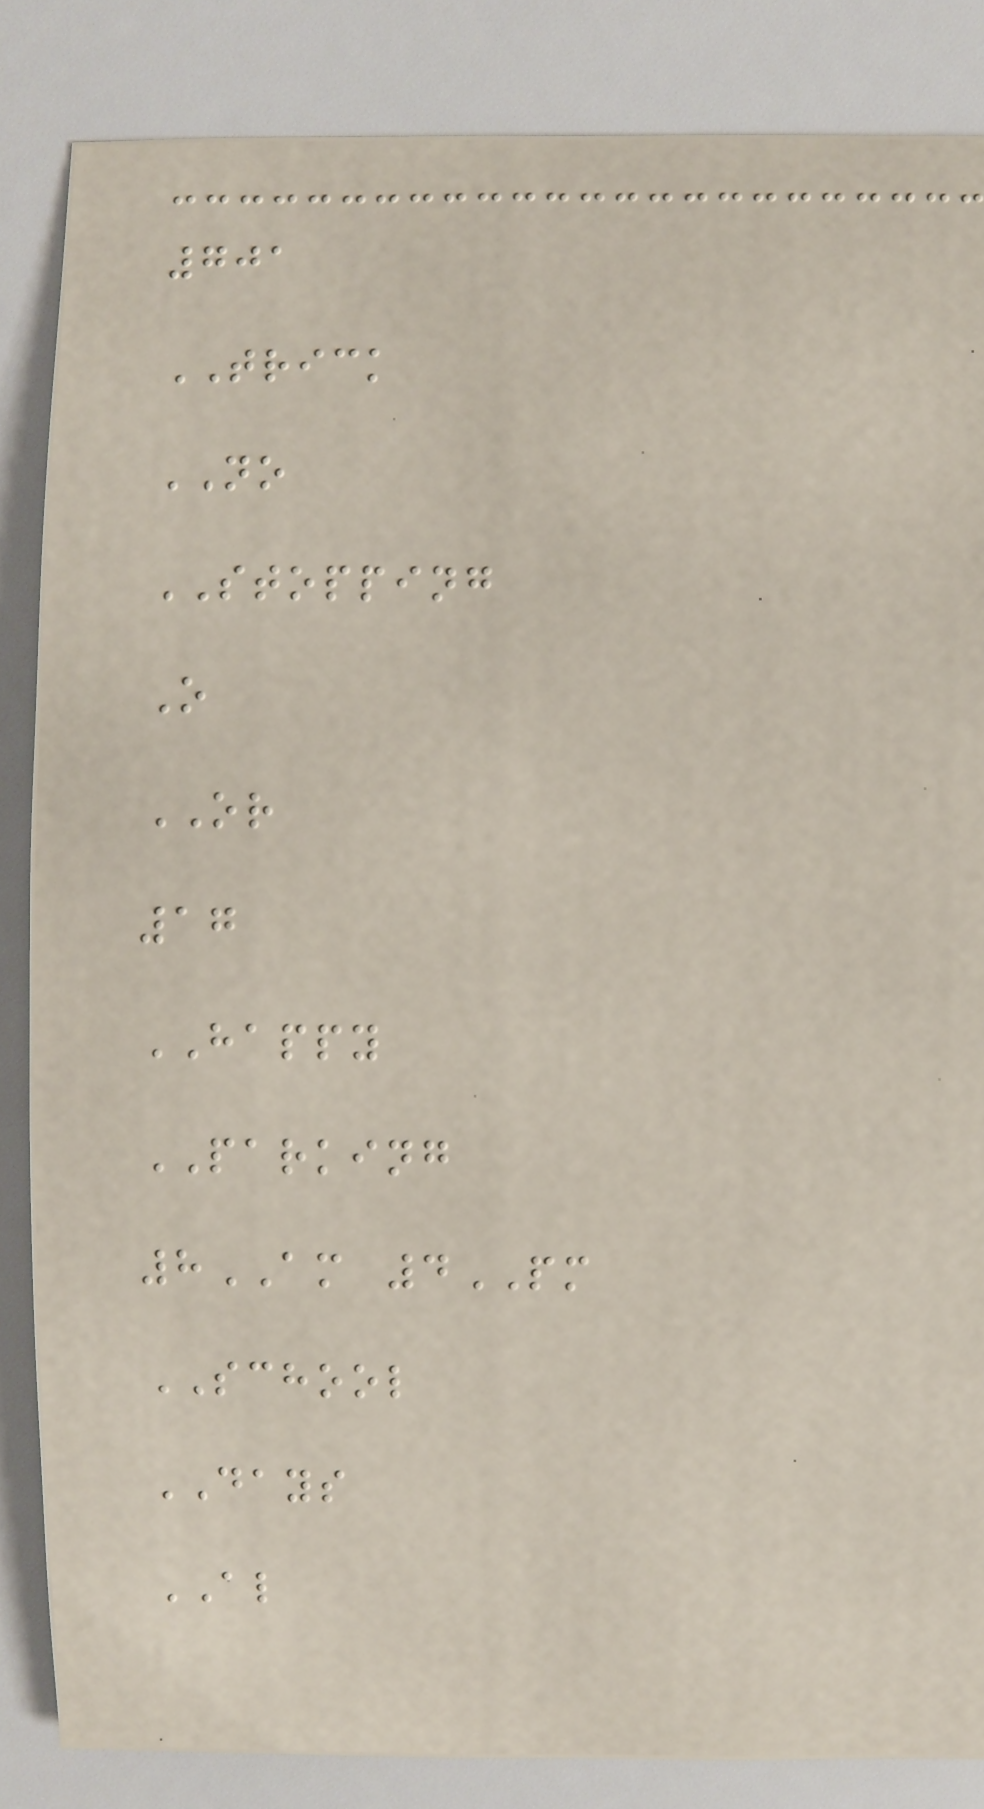701
TRICK
NO
STOPPING
O
OR
17
HAPPY
PARKING
8AM 4PM
SCHOOL
DAYS
AL
